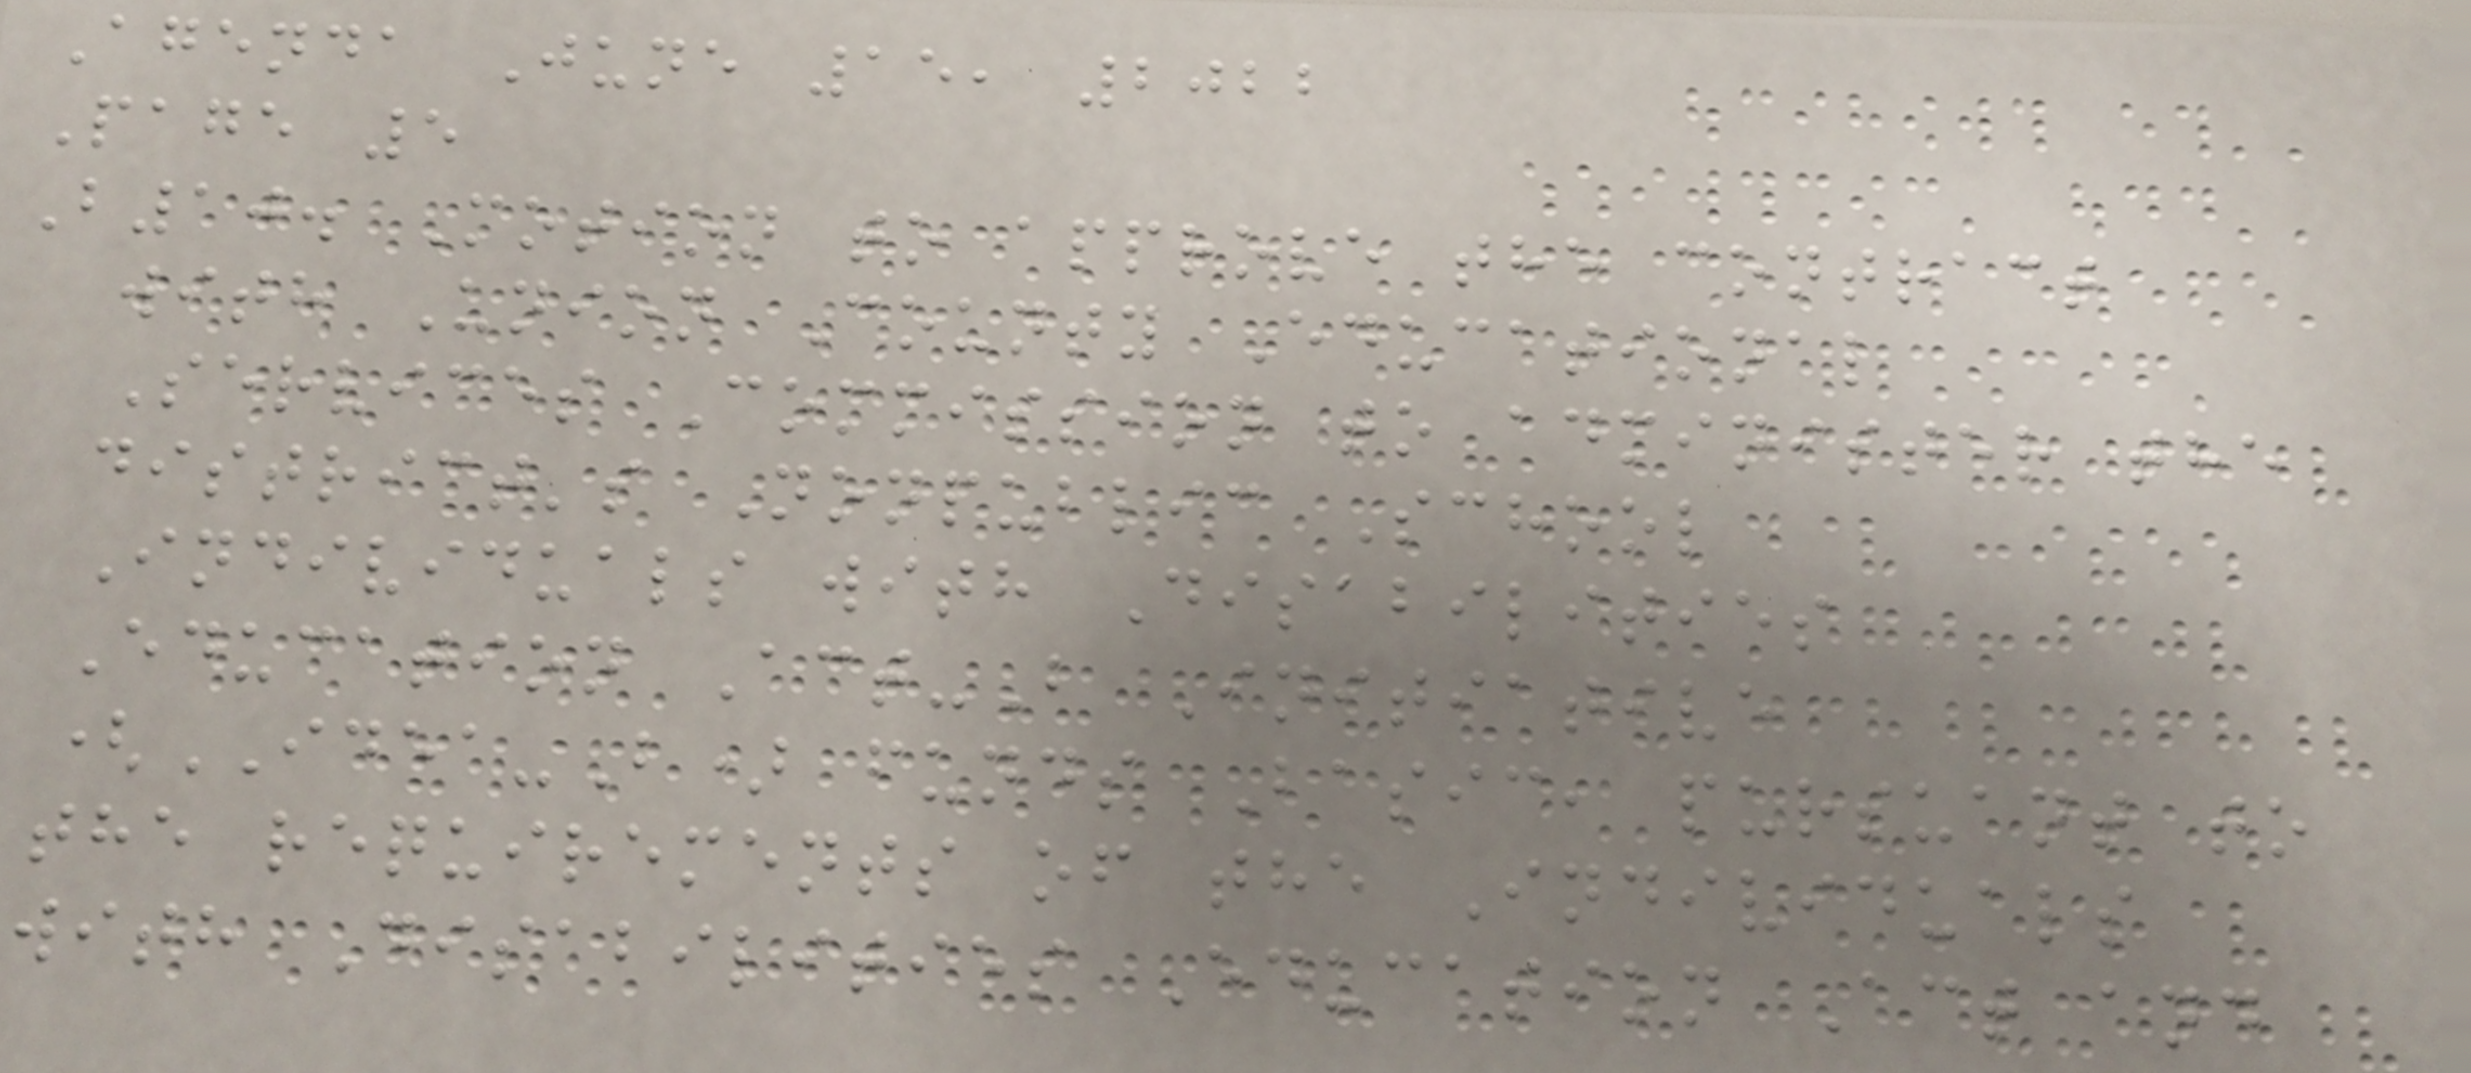Agenda June 15, 2022
Page 5
B10. Motion to approve the contract
with Union County Educational
Services Commission to administer the
district's Nonpublic School
Individuals with Disabilities
Education Act-B Initiative
(IDEA-B) funds Basic, pursuant to
the requirements of the Individuals
with Disabilities Education Act and
